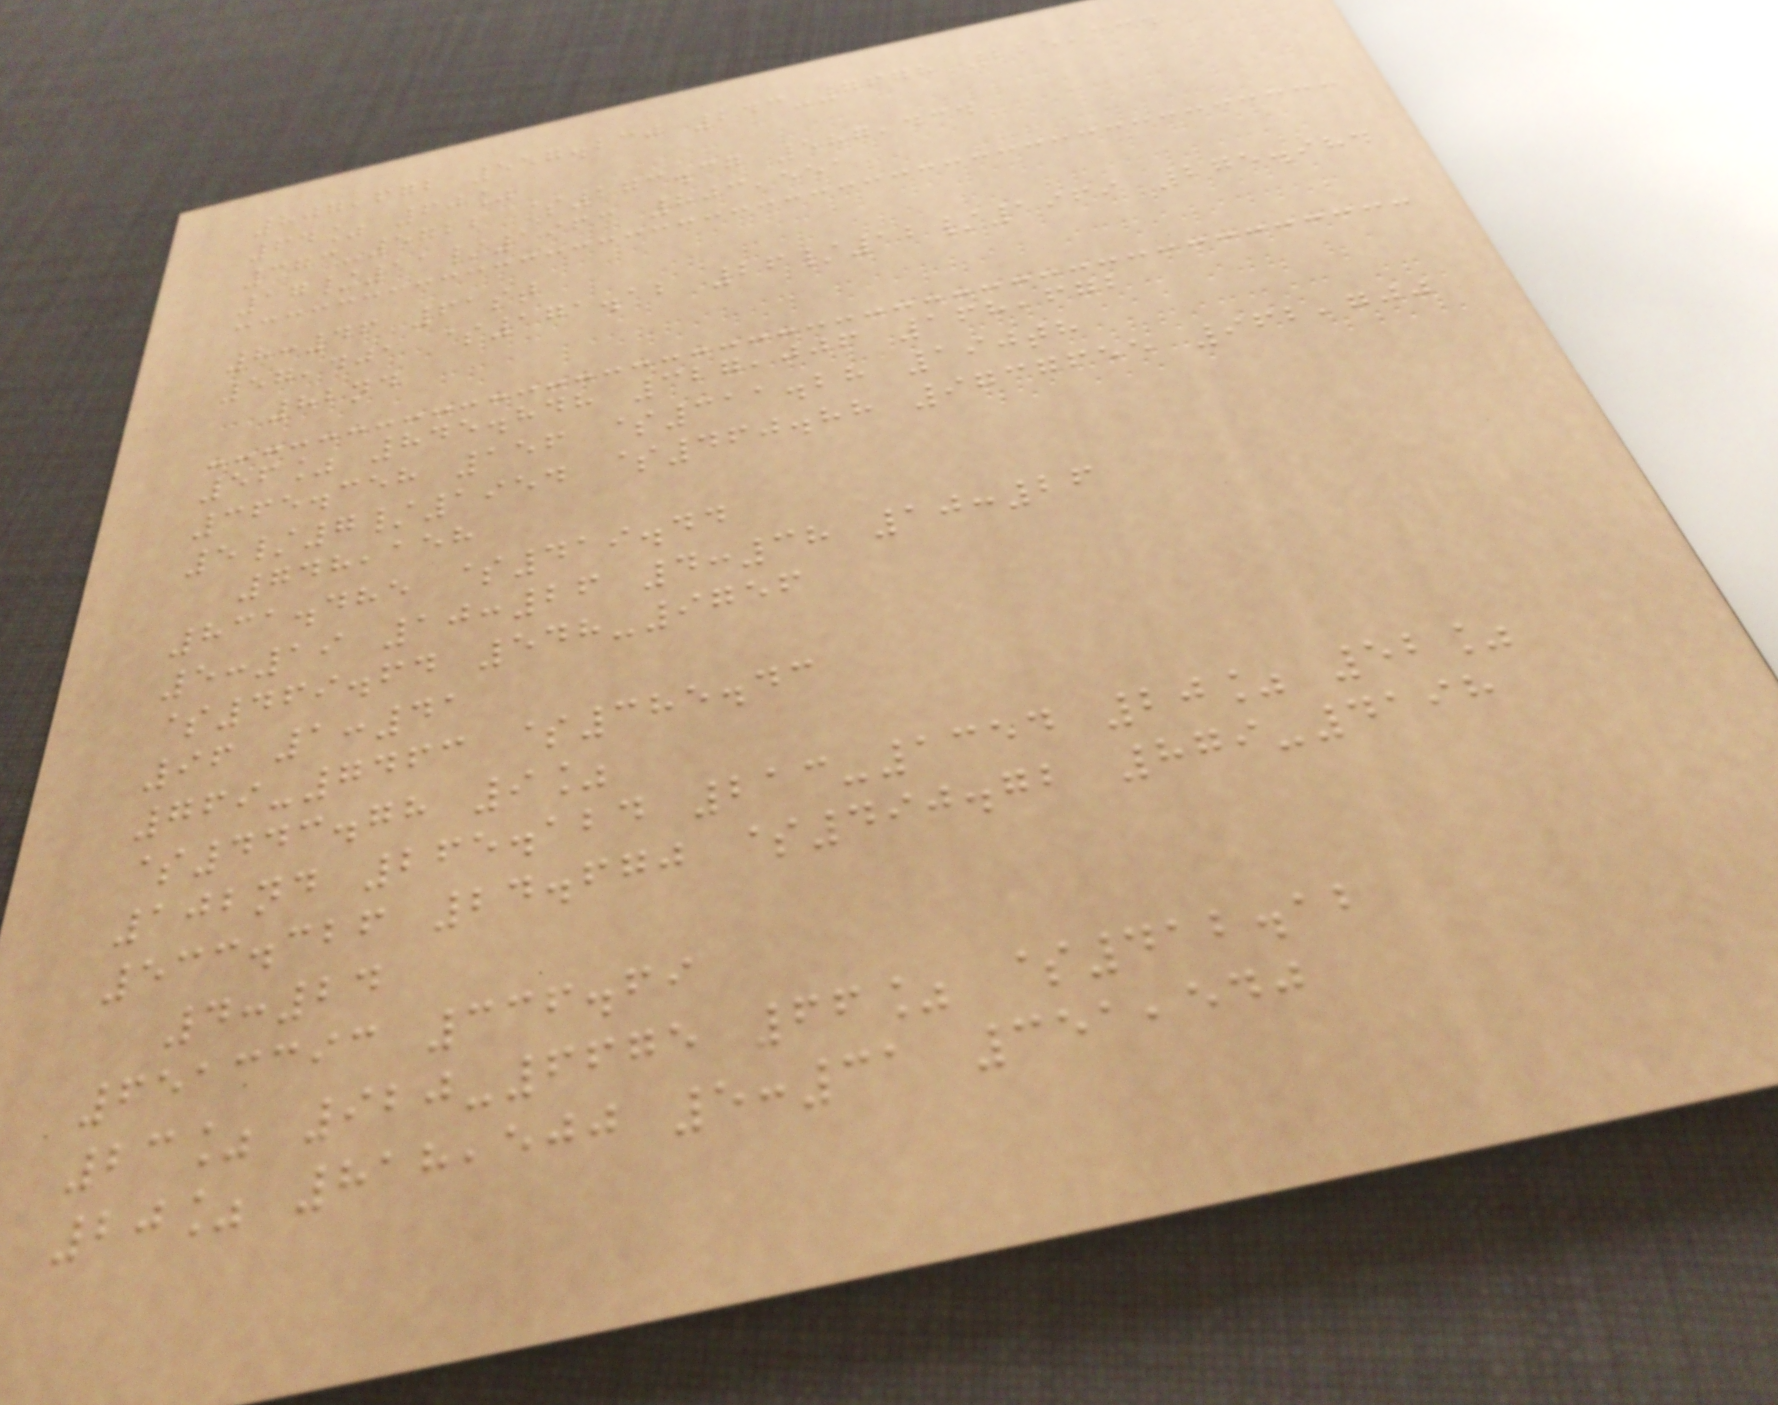807,672 557.230 243-7678 225,334
64% 60%
373-5722 $273.37 587,434
17/11/1963 803,551
8:46 61st
57,401 $171.12 26/12/1969 275.984
82nd
56% 845.848 327,006 168,672
365.358 156 $311.28 190th
5/7/1954 $460.88 9737655 962,700
748,158
831.485 $419.44
5:19 10:26 4:38 10:26
$469.64 548-9756
96 1:41
769-7463 $385.43
$443.78 9%
102nd 265.124 213-1354 20% 52%
533.326 24.670 $490.72 879-4198
4:24
6513393 336.69
23% 920-6675 66% $412.12
20% 818,500 5:31 351,540
